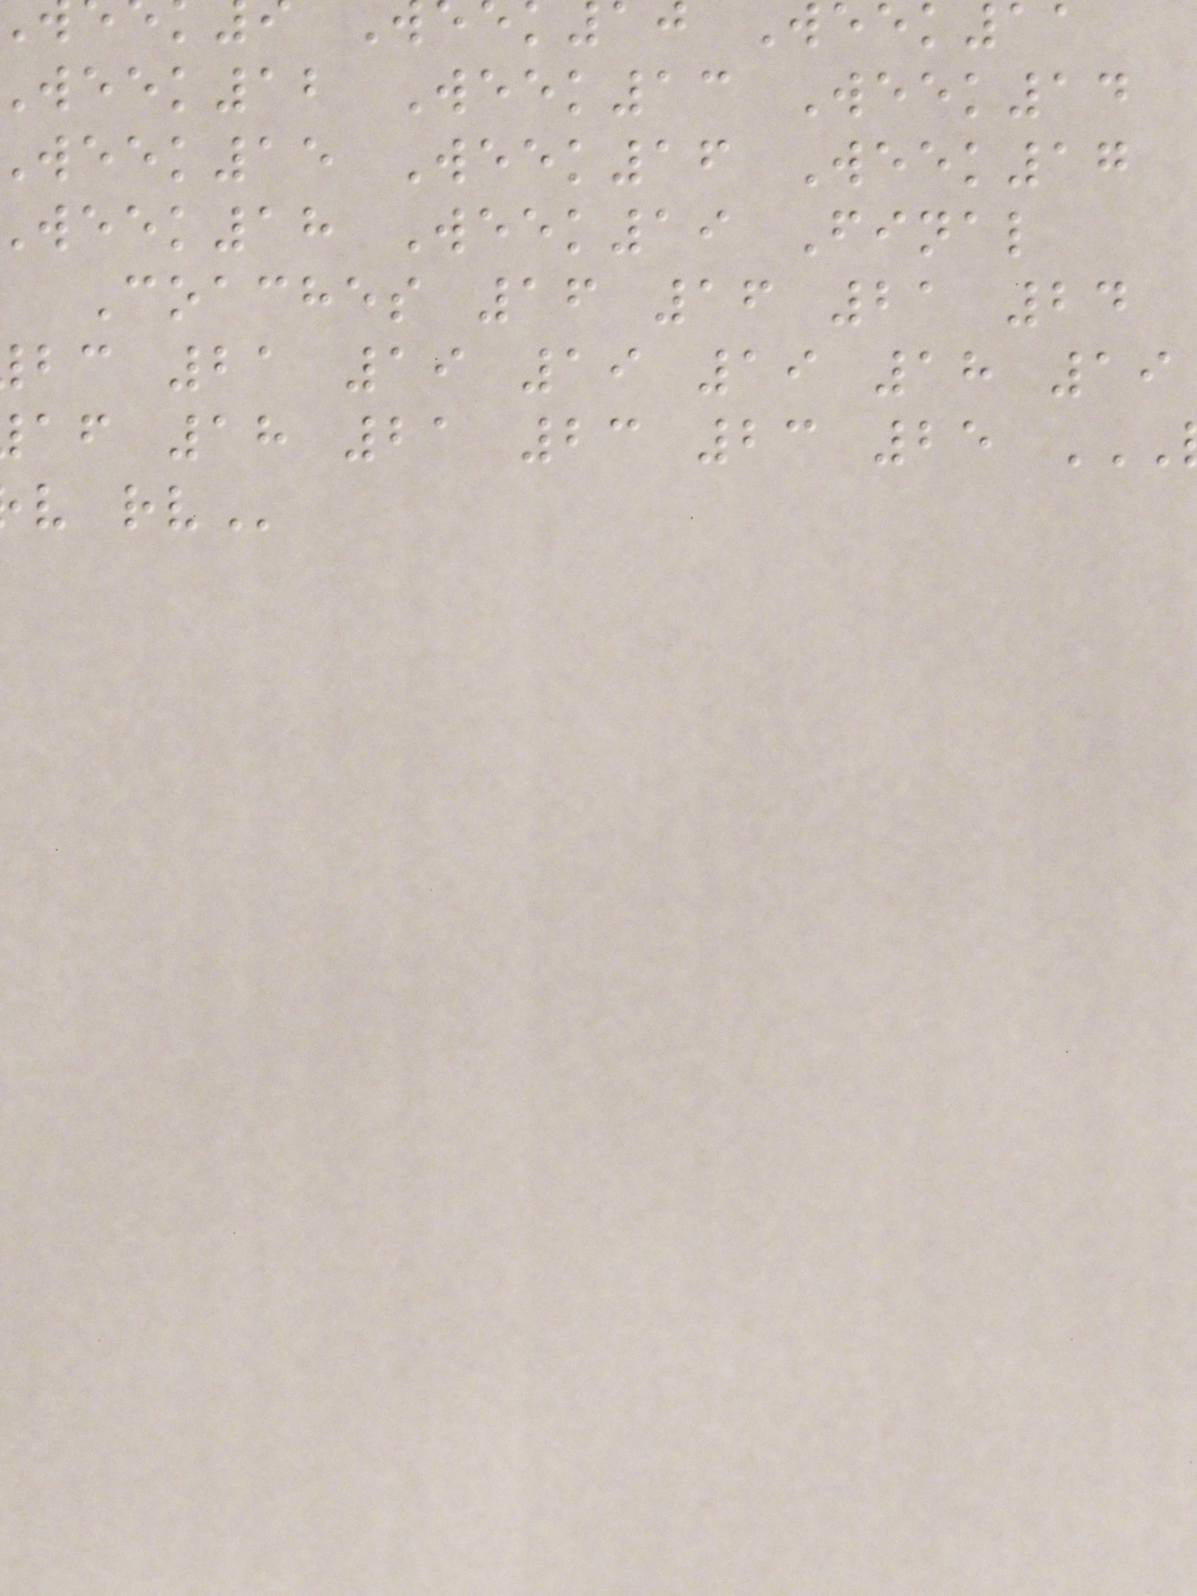Week11
week12 Week13 Week14
week15 Week16 Week17
week18 Week19 Final
Coaches 16 16 21 24
bc 21 19 19 19 18 19
af 18 21 23 23 25
